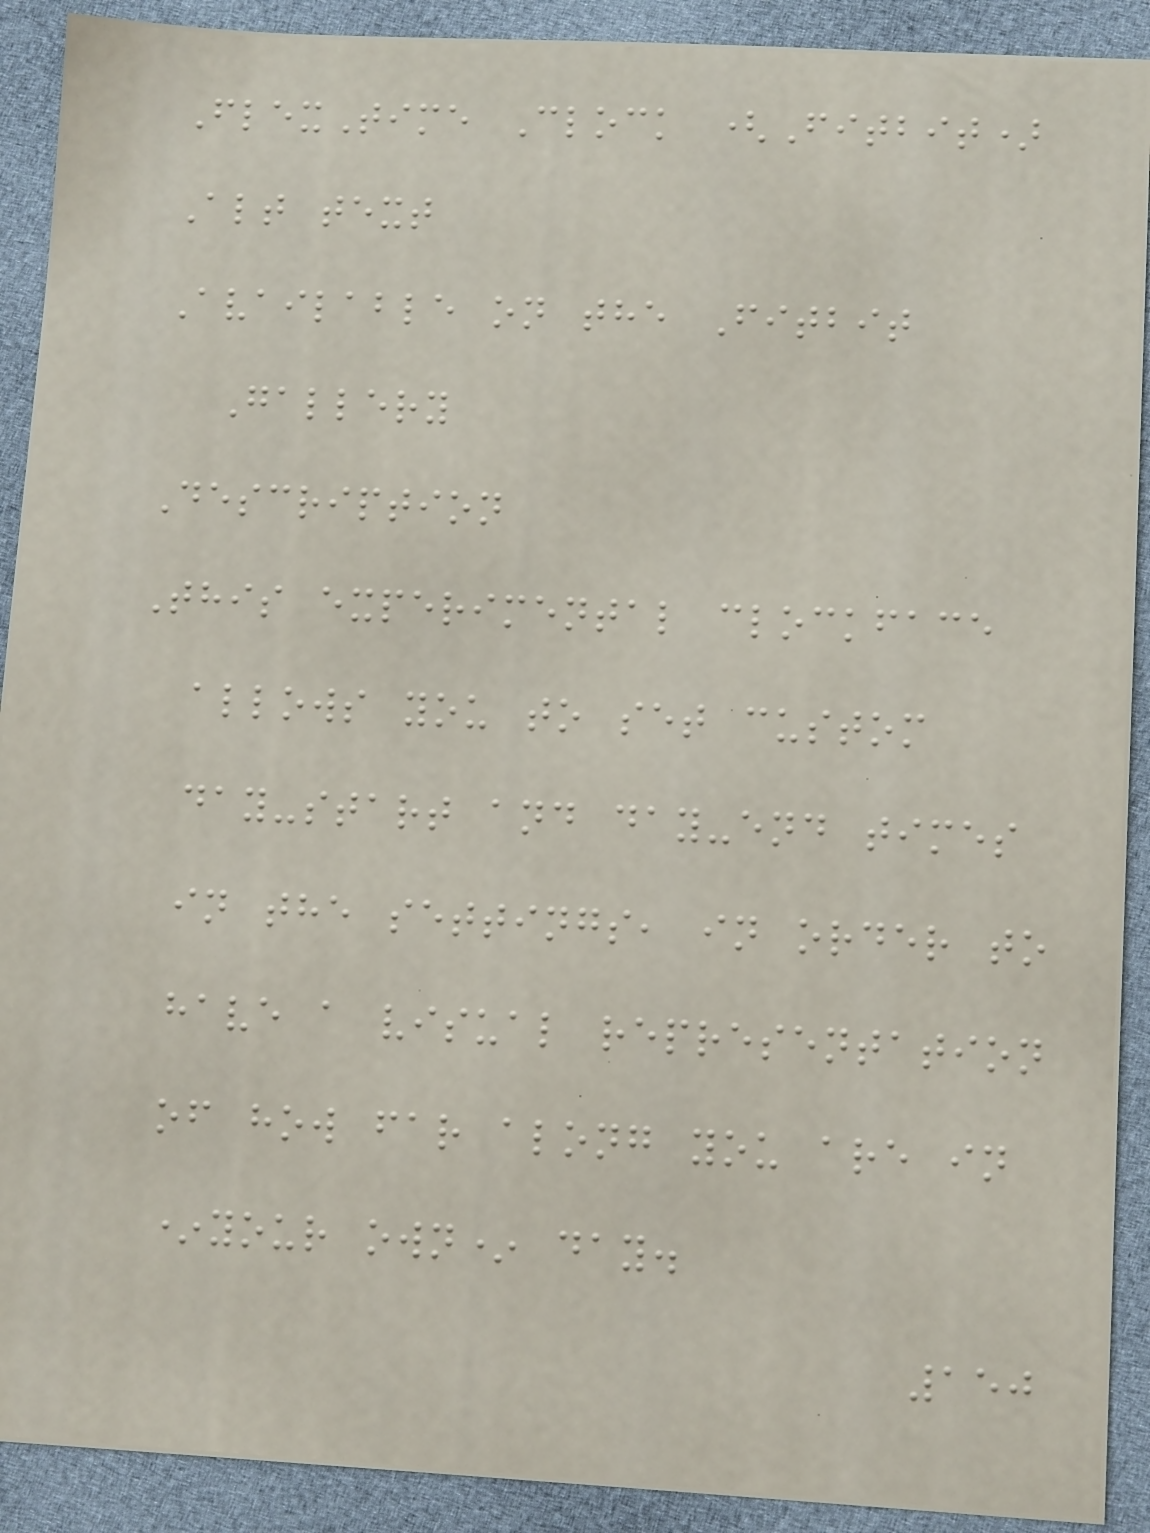FlexTime Clock (Fitbit)
Alt text
Available on the Fitbit
Gallery
Description
This experimental clockface
allows you to set custom
day-start and day-end times
in the settings, in order to
have a visual representation
of how far along you are in
*your own* day.
150
